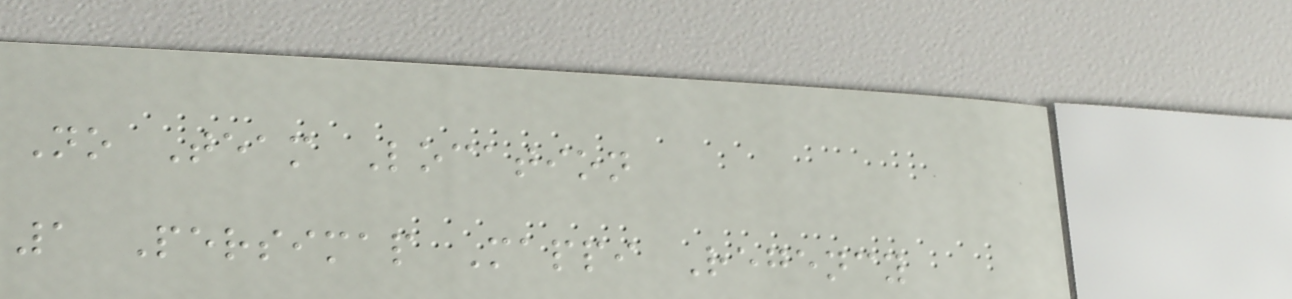No Team Location
1 Persimap Mappi Regency
